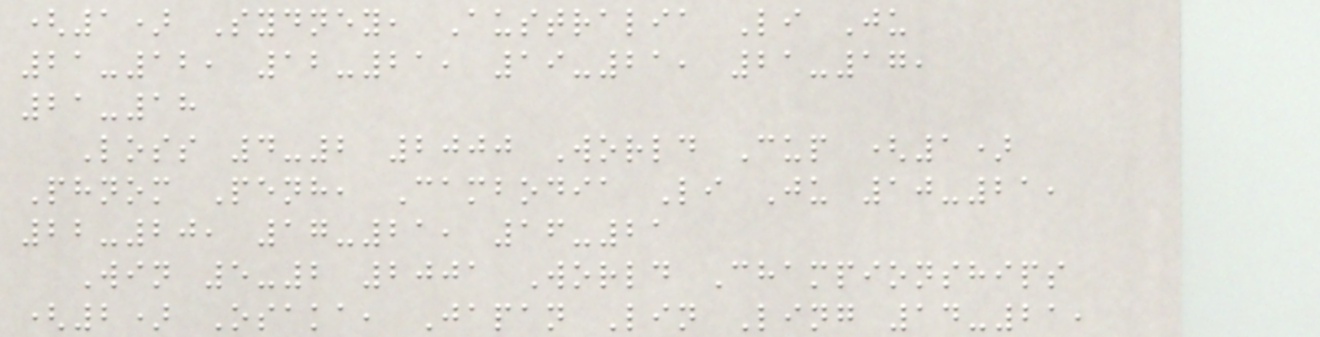(1) Sydney, Australia Li Ju
21-12, 12-21, 19-21, 21-17,
21-18
Loss 4-2 2000 World Cup (1)
Phnom Penh, Cambodia Li Ju 10-21,
22-20, 17-21, 16-21
Win 5-2 2001 World Championships
(2) Osaka, Japan Lin Ling 14-21,
